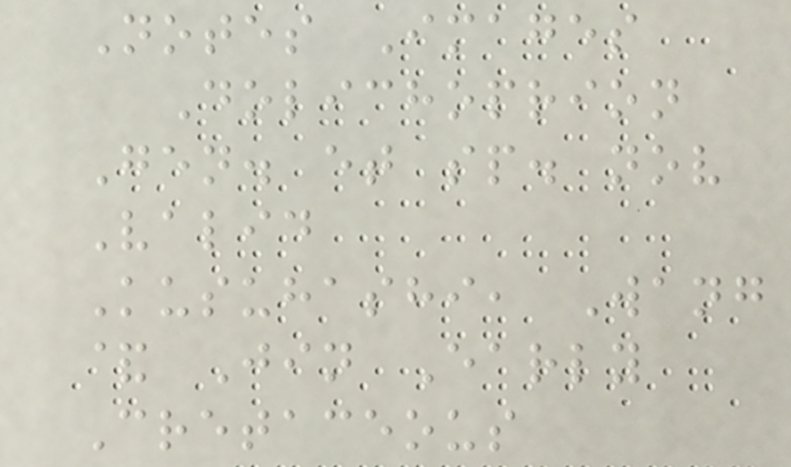Notes Images
Dolichoprion
Gen. et sp. nov
Valid
Kusuhashi, Wang
& Jin Early
Cretaceous
